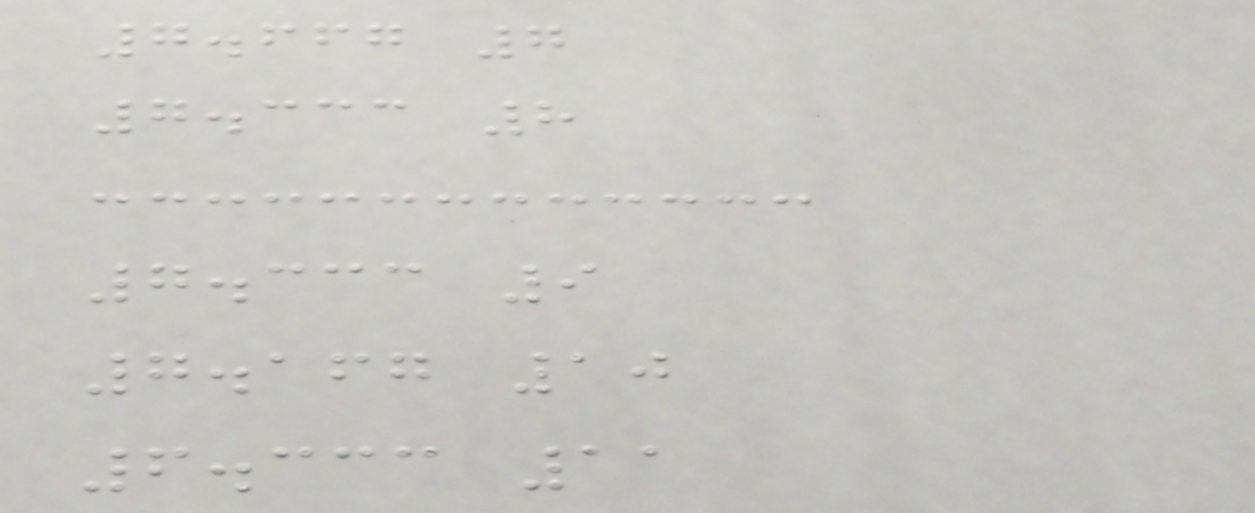7.667 7
7.333 8
7.333 9
7.167 10
6.333 11
